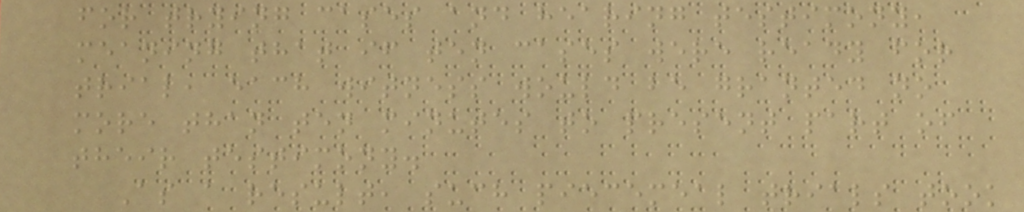for trying cases and hearing testimony,
meaning that if ten cases were ready for
trial, each witness would be granted no
more than ten minutes to present part of
their testimony.
As a result, such piecemeal trials took
